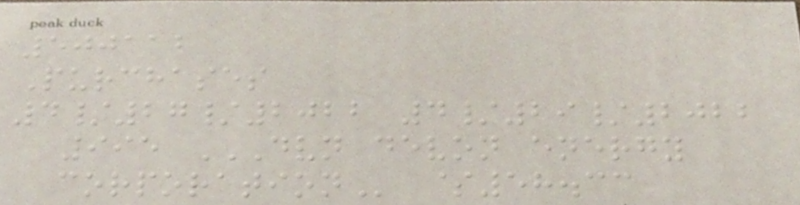500112
Purchases
4/27/2022 4/29/2022
995 DVN DEVON ENERGY
CORPORATION $58.33
